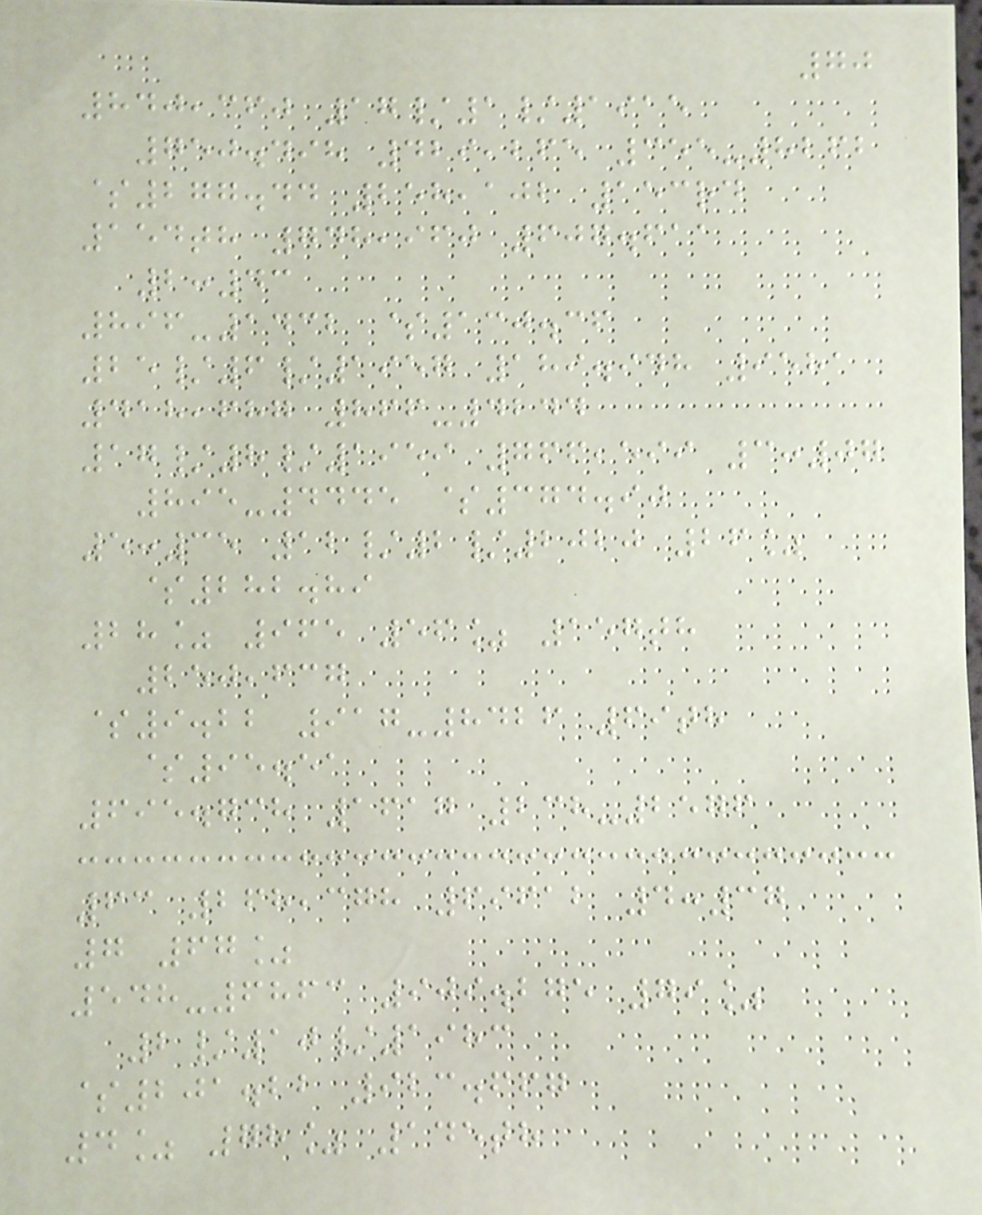70
840,360 17/1/1915
750.498 429,265 355-8262
$277.44 258,102 153rd
154th 748,960 607.611
2:43
896-1432 $130.36
25/6/1957 189.948 9581
418,687 866-4244
17/8/1959 766,599 3:07
895-4445 $374.90
5:35 12/2/2020 26%
$282.89
28% 965 56% 157th
250,637
$9.22 917-8426 69th
$95.51
695.738 1617 238-2576
63 268,378 69612 4:37
7 67%
548-6863 909.275 79%
2/10/1983
$201.22 923.667
4% 78% 145th
